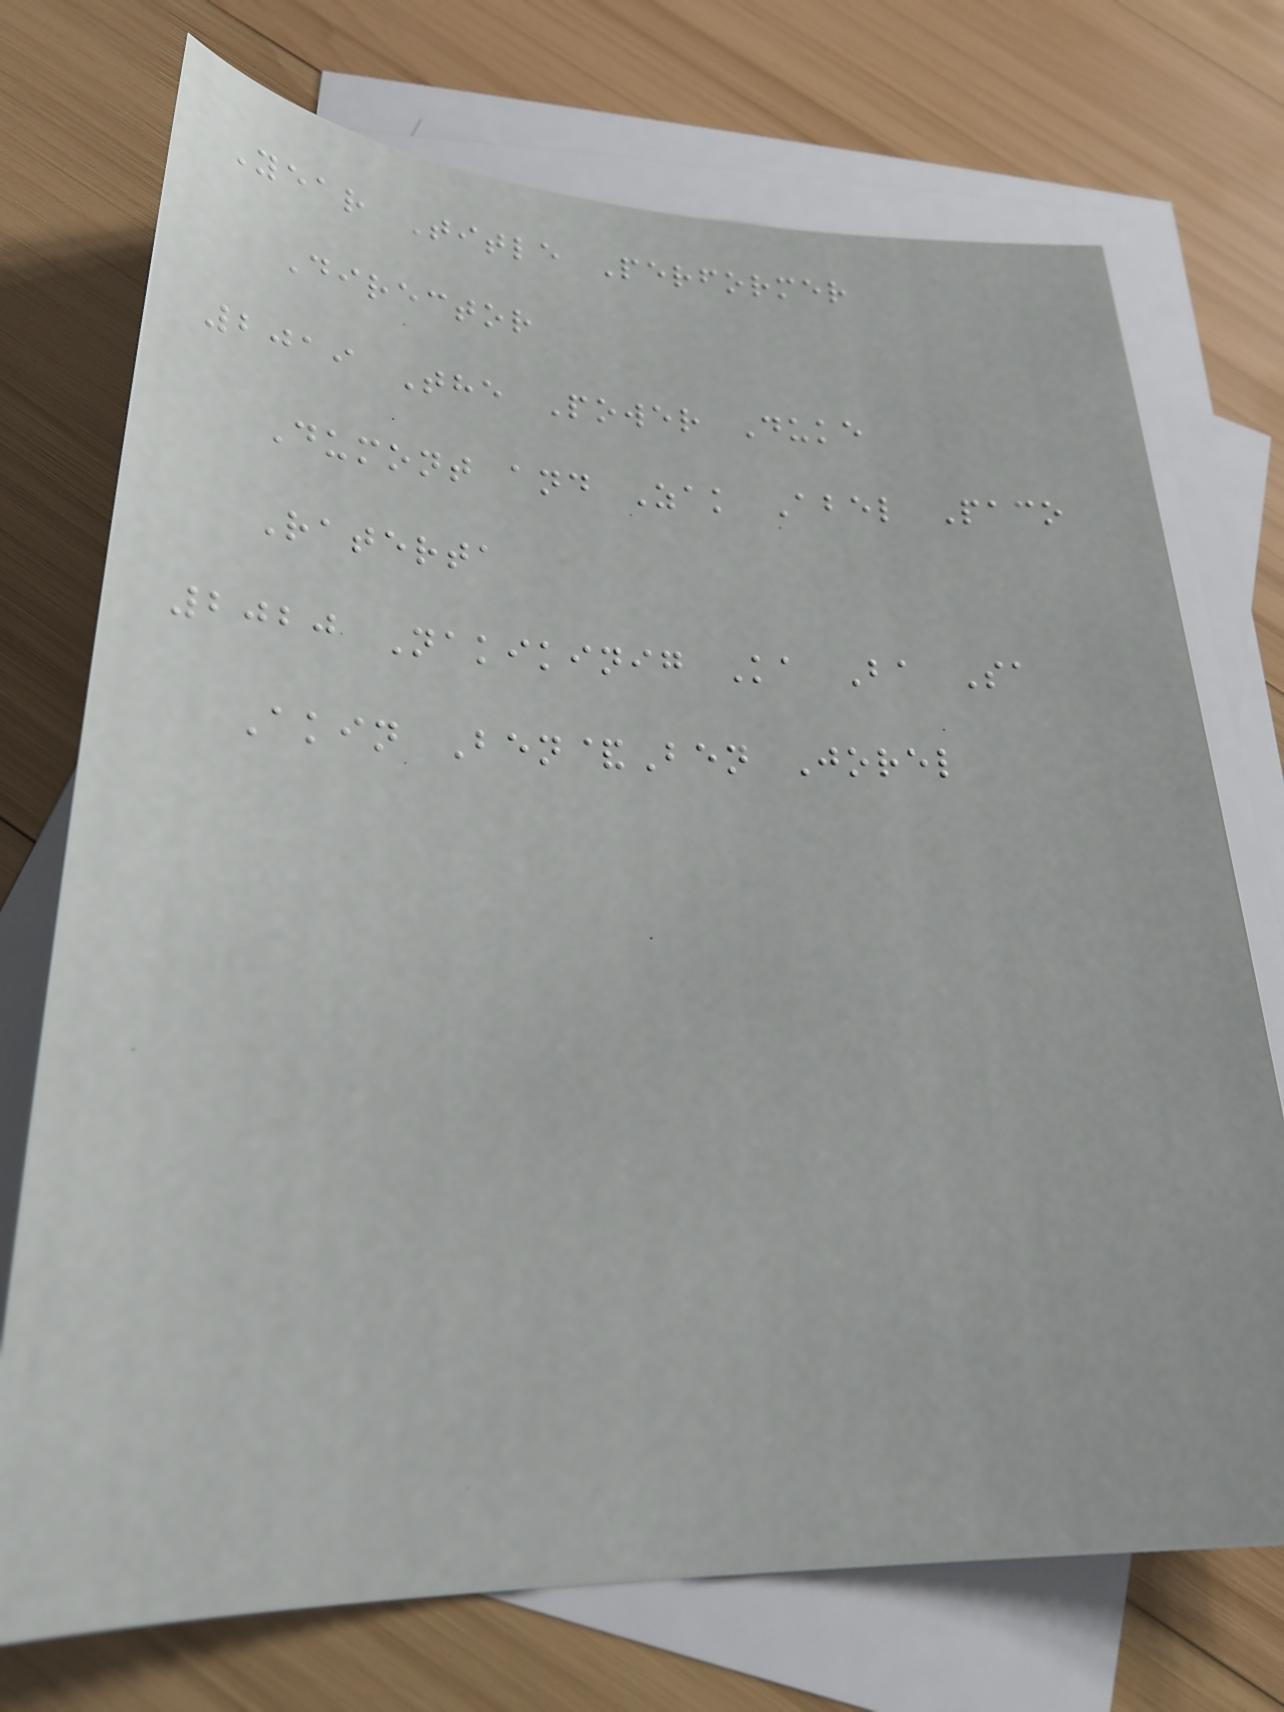Year Title Performer
Director
2019 The Power Duke
Dumont and Zak Abel Paco
Raterta
2020 Nakikinig Ka Ba Sa
Akin Ben&Ben Jorel
